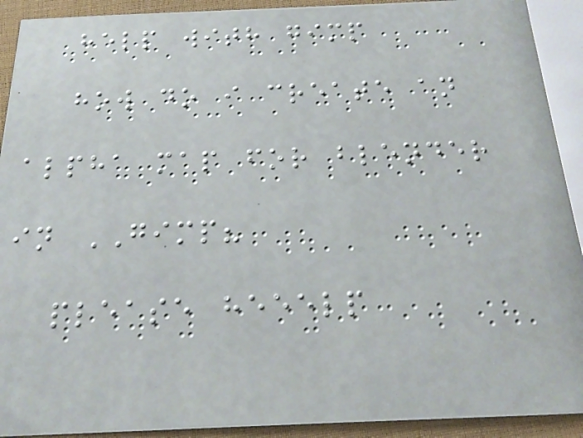help with gimp
how do i create an
alpha map for blender
in GIMP?
please heeelp
